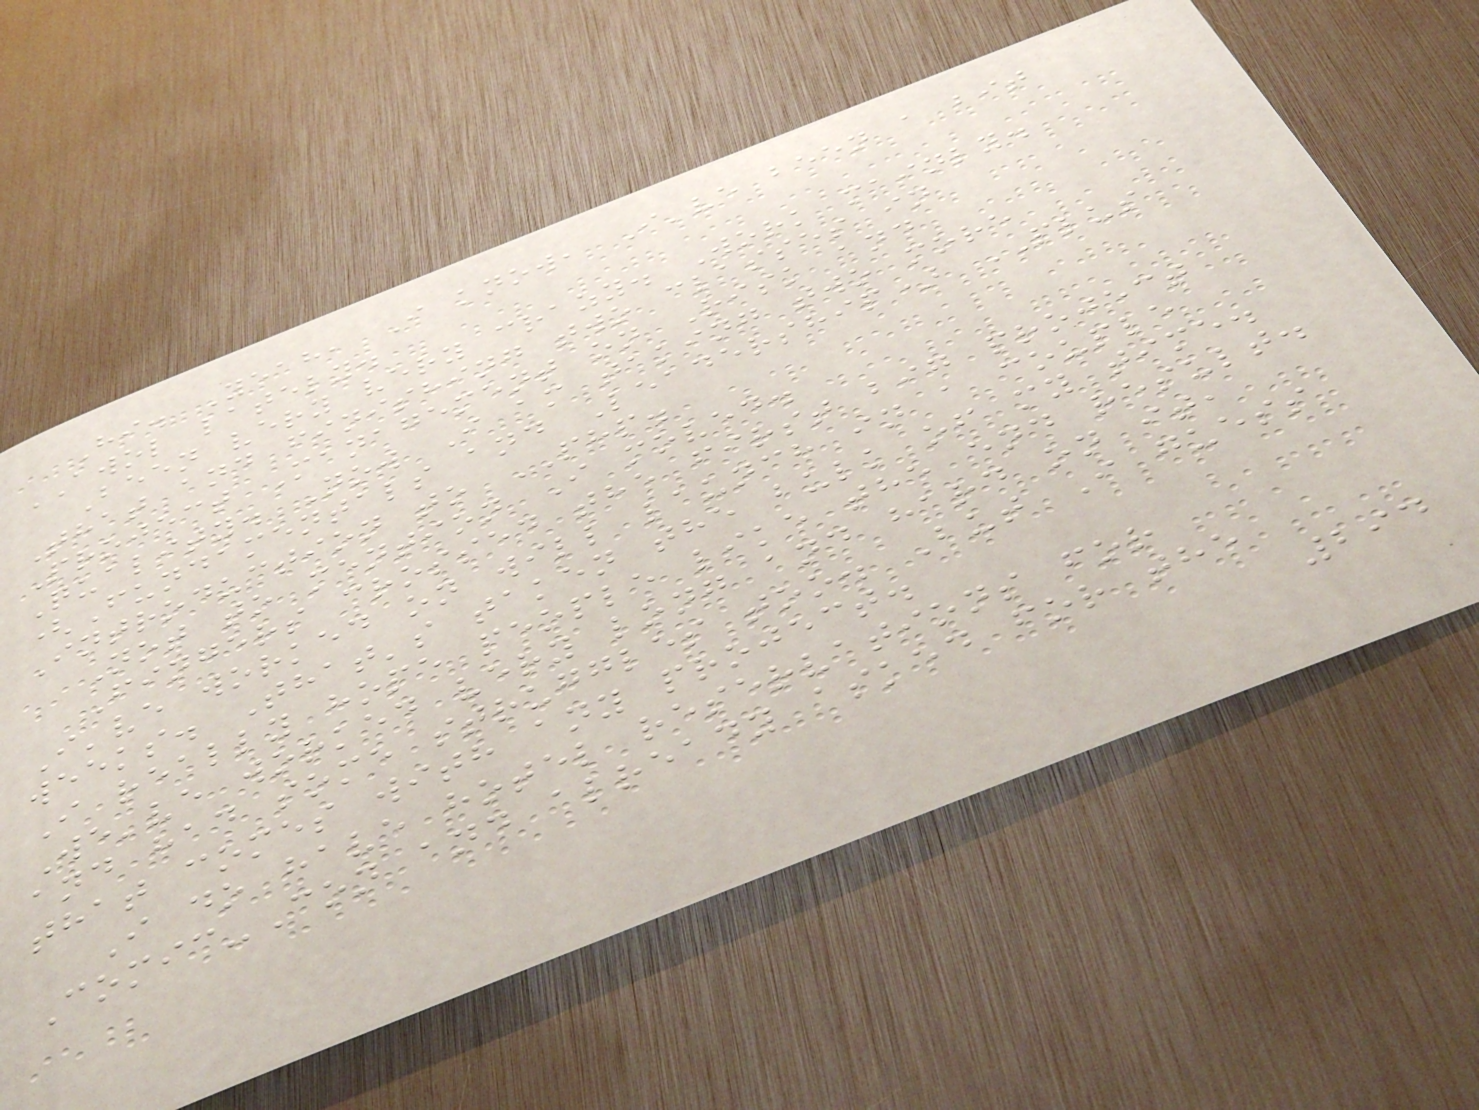Hi. Yeah, I know, I've been a bit
AWOL lately.
Been very very crazy. Work mainly.
That and finishing two classes in
Project Management on Risk and
Quality. Now I am taking two more
(Fundamentals and Leadership) PLUS
Introduction to PHP.
Not to mention I moved.
Fingers crossed the first big project
I've worked on will launch in a couple
weeks. That's taken the bulk of my time.
I really hope people like the end result.
We've worked very long and hard on it,
and had some struggles too. But I guess
that comes with any project.
I do have hotel reservations for
Comic-Con and already asked for the
294
